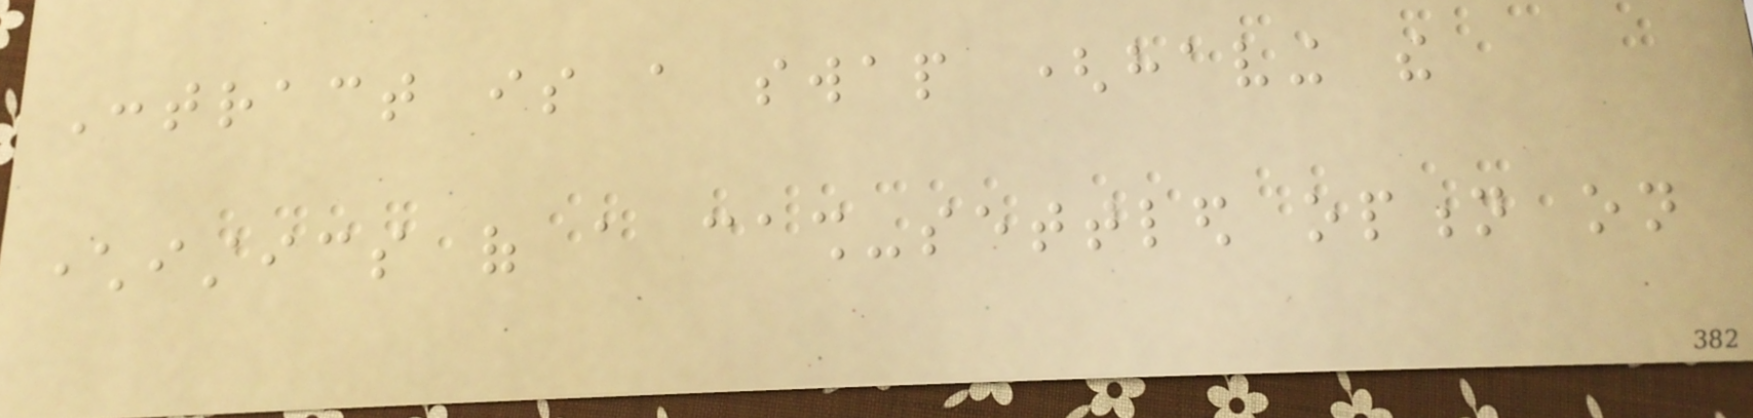Contract is a swap (having the
characteristics of a cash-settled option on
